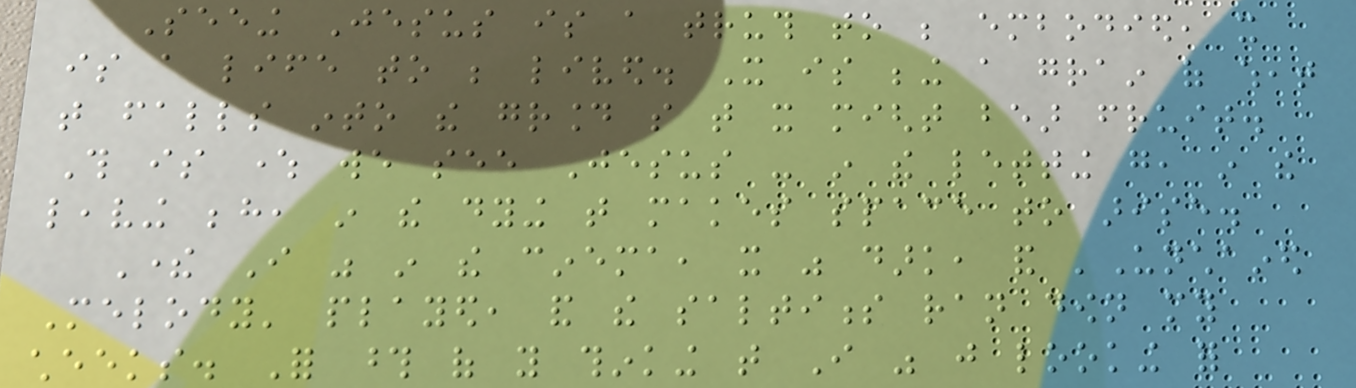Seeing Jesus is a truth to be embodied, it
is a life to be lived. It is being a grain of wheat
that falls into the ground so that it might bear fruit.
This is where we see Jesus - in the letting go, in the
leaving behind, in the dying that makes space to arise.
There I was in the cinema, it was dark, and 'Unchained
Melody' played, and the saltiness ran down my
cheeks. For those of you thinking that I was just looking for
